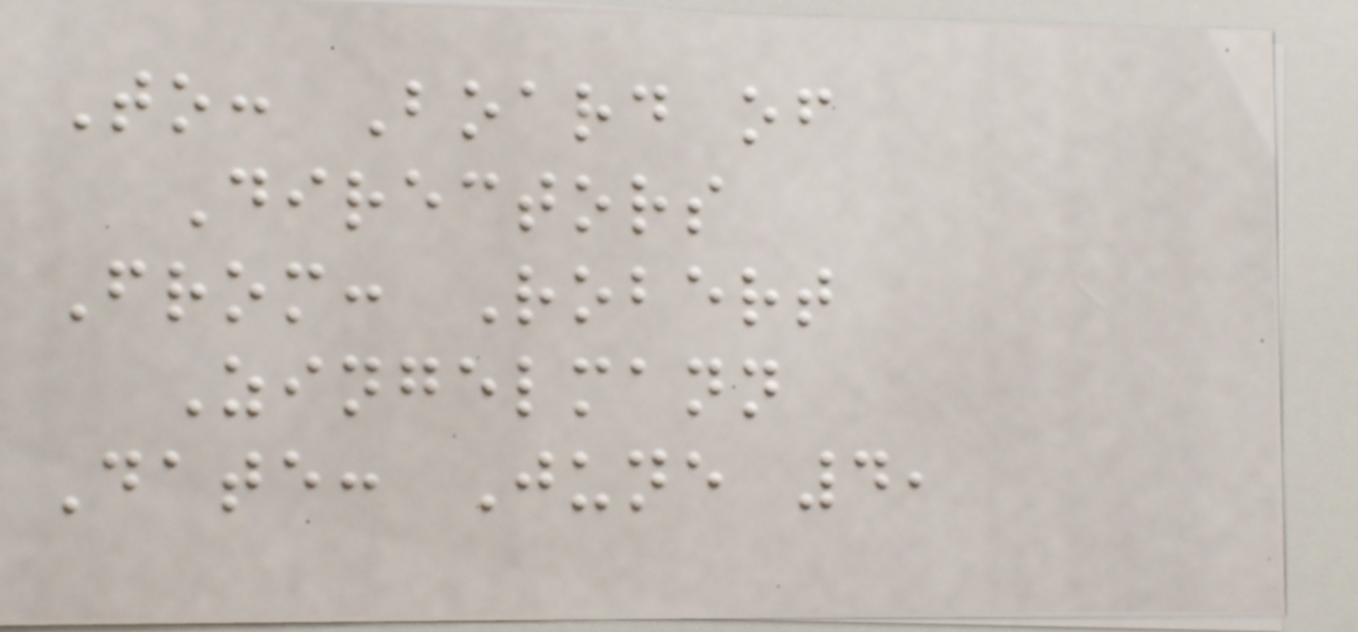To: Board of
Directors
From: Robert
Zingelmann
Date: June 4,
